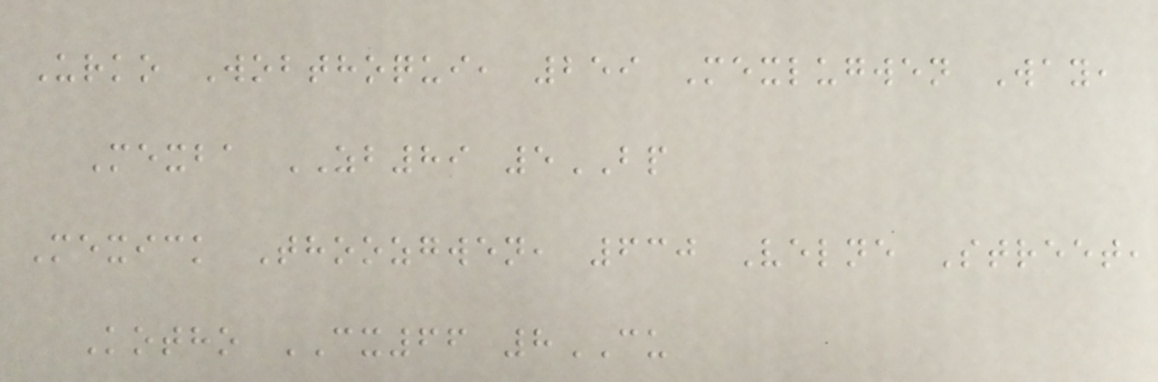Urko Wobthoqui, 259 Mexlugwen Way,
Mexba ZB89 5BP
Mexick Thoozgwen, 630 Velne Street,
Kotho CX66 8CU
